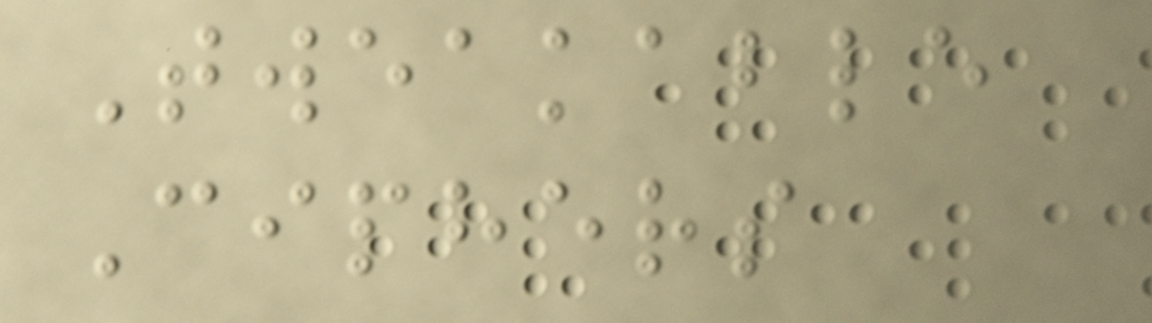Tweakable
Ciphers
